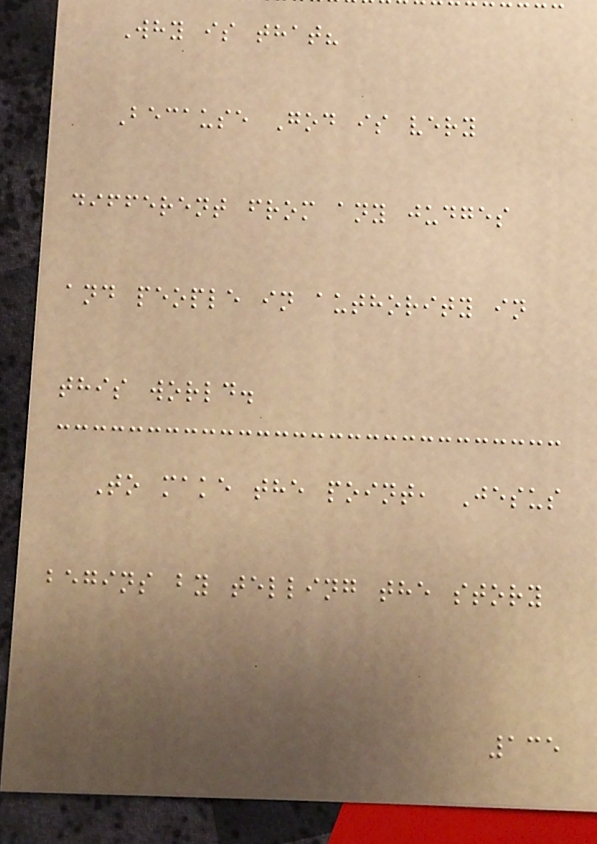Why is that?
Because God is very
different from any judges
and people in authority in
this world.
To make the point, Jesus
begins by telling the story
135
